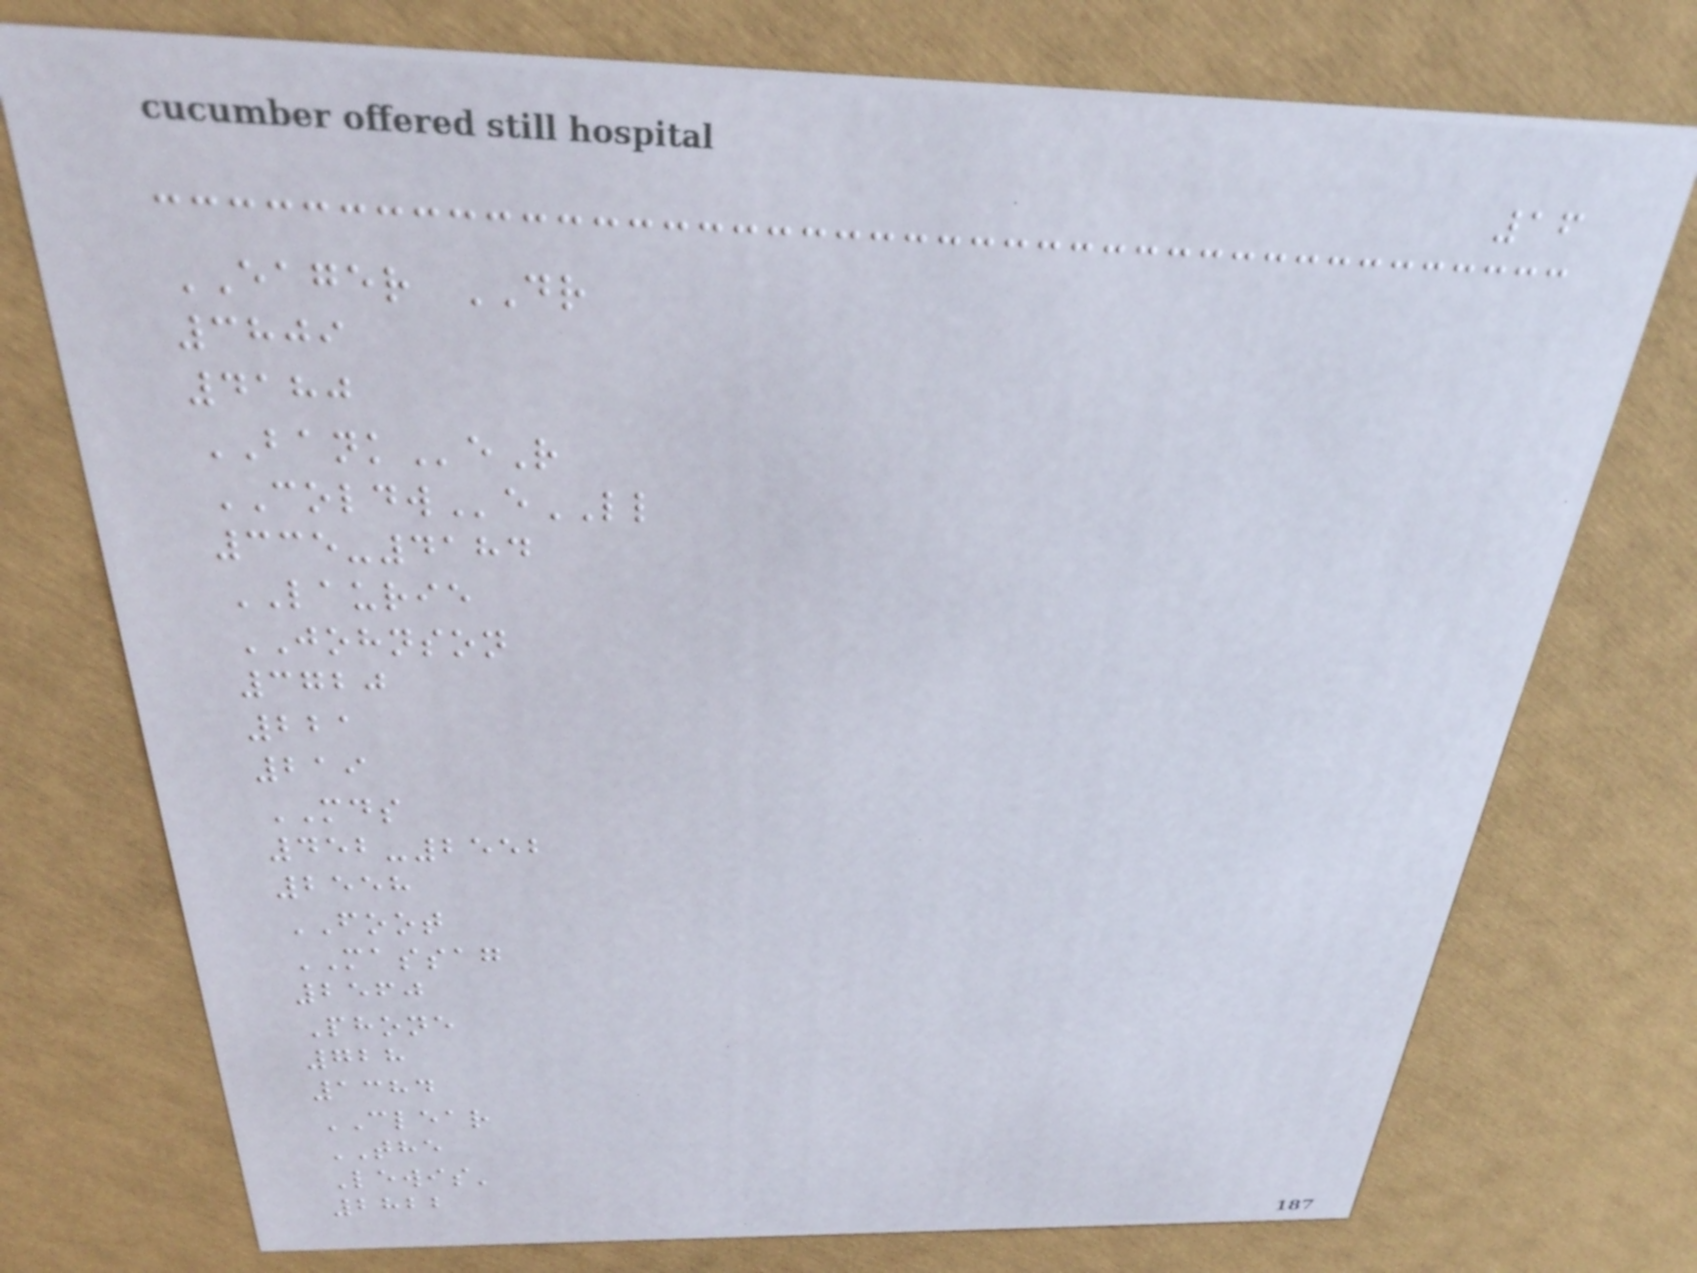16
EAGER DR
3809
4180
BANKeR
COLDWeLL
335-4184
LAURIE
JOHNSON
3720
221
219
MDS
452-2552
2558
FOOT
MASSAG
2560
Phone
728
1384
CLEAR
THE
Lewis'
2822
